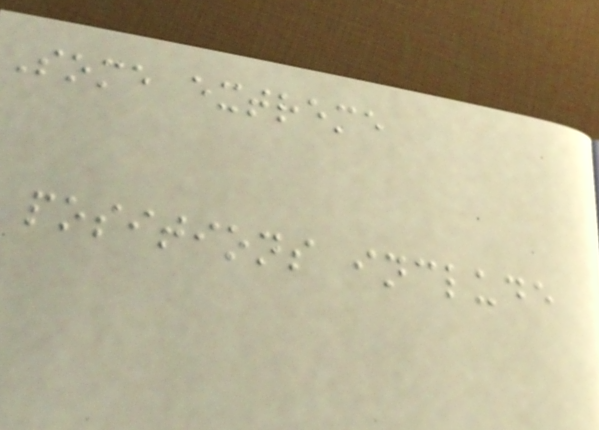Some extreme
positions include
